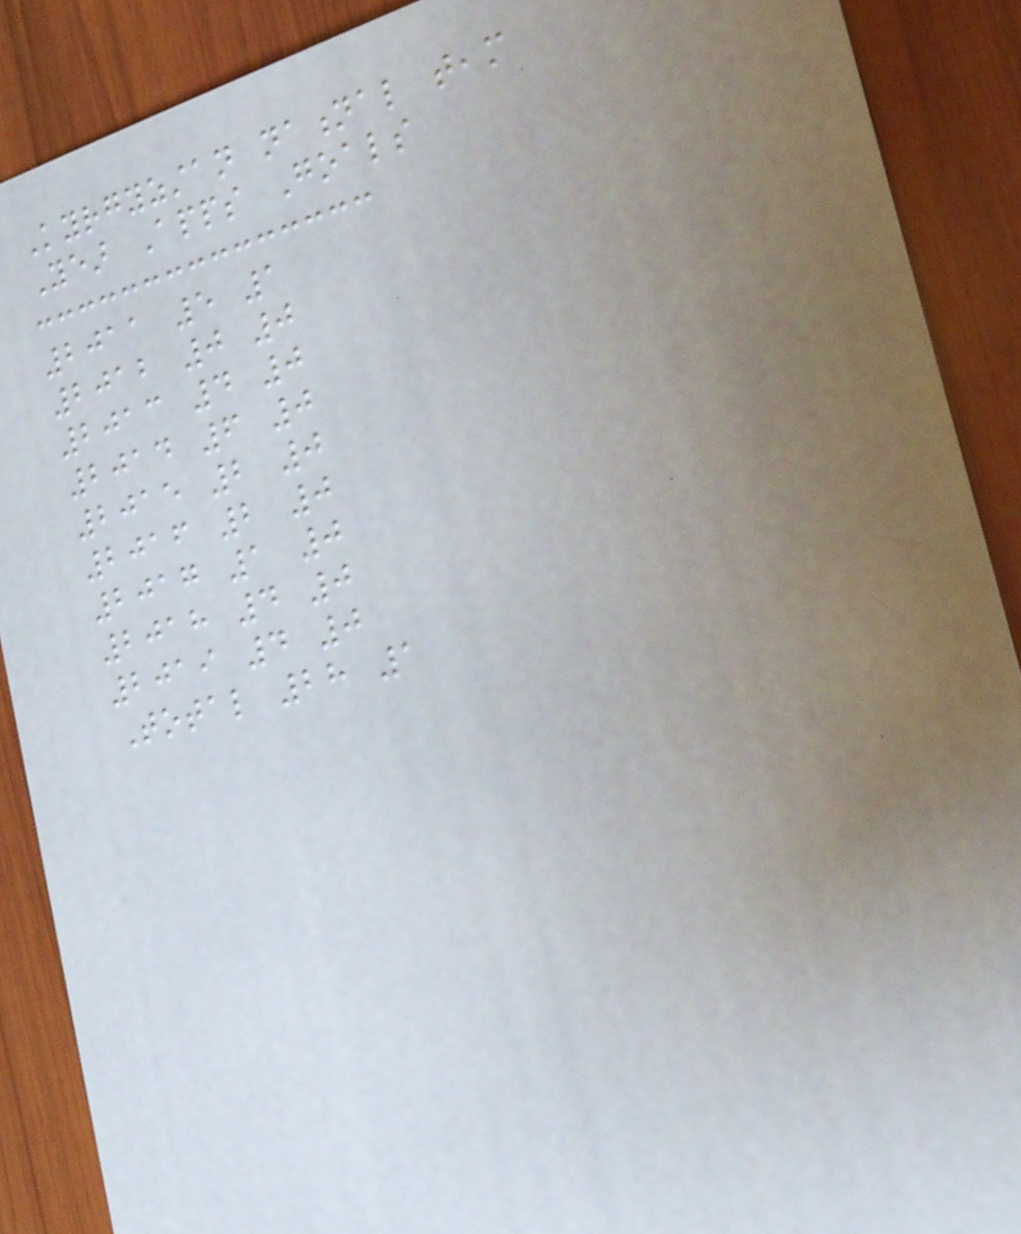Kyrgyzstan national team
Year Apps Goals
2011 5 1
2012 0 0
2013 4 0
2014 6 0
2015 2 0
2016 2 0
2017 1 0
2018 4 0
2019 4 0
Total 28 1
